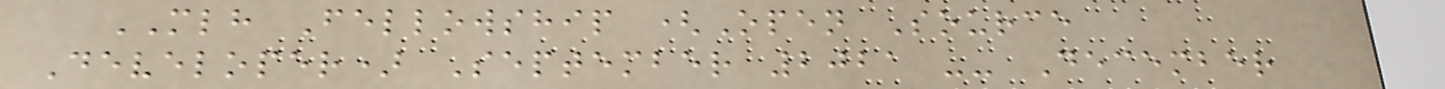MLH Fellowship (Open Source
Developer) September 2021 -- December
